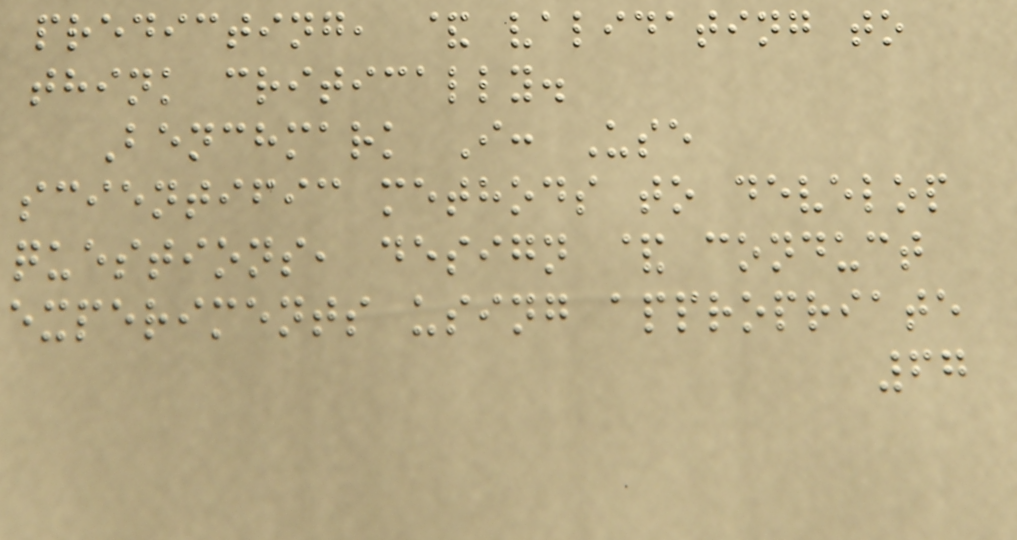predicting, & validating to
think critically.
Benchmark I: Use
scientific methods to develop
questions, design & conduct
experiments using appropriate
67
